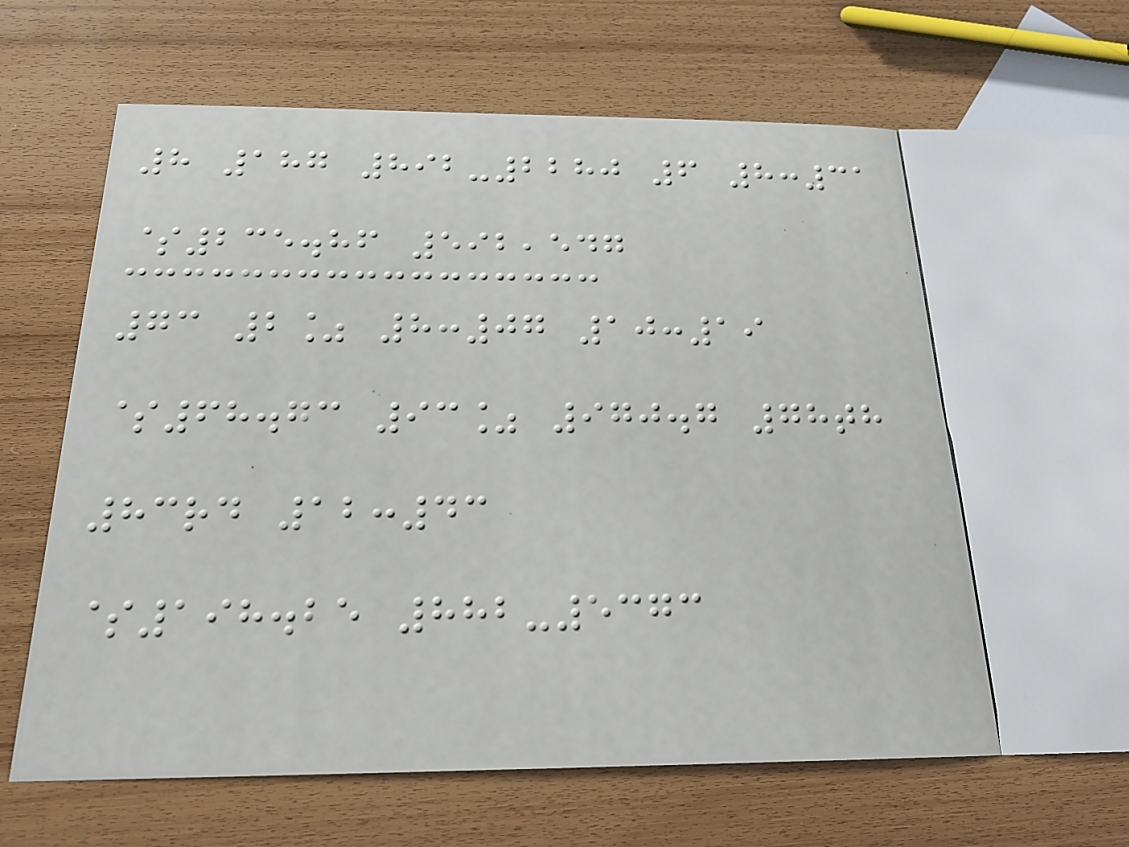8 187 892-2280 6 8:31
$235.86 592,547
73 2% 8:07 10:19
$68.73 93% 970.7 78th
83rd 12:43
$198.25 882-5373
